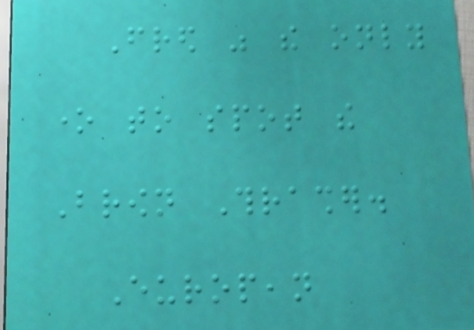Fred was the only
one to spot the
Brown Thrasher.
European
